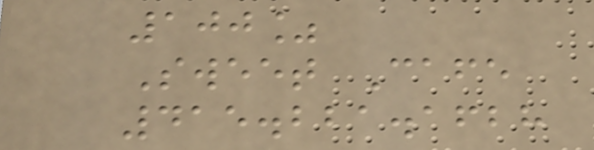100%
Sweet Cafe
415.221.1628
